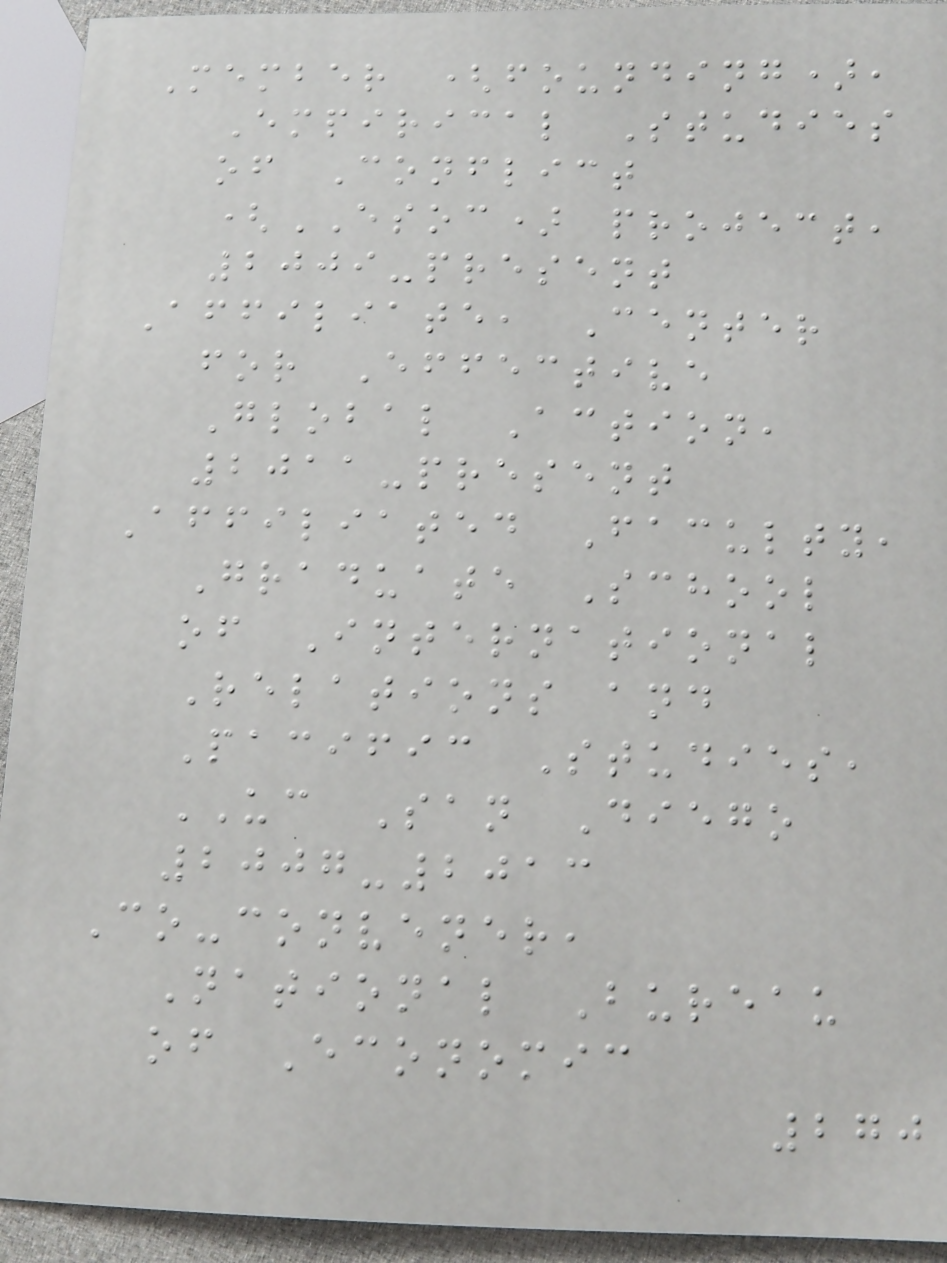Member (founding),
Empirical Studies
of Conflict
(ESOC) project,
2009-present
Affiliate, Center
for Effective
Global Action,
2011-present
Affiliated Faculty,
Graduate School
of International
Relations and
Pacific Studies,
UC San Diego
2007-2013
Co-convener,
National Bureau
of Economic
270
